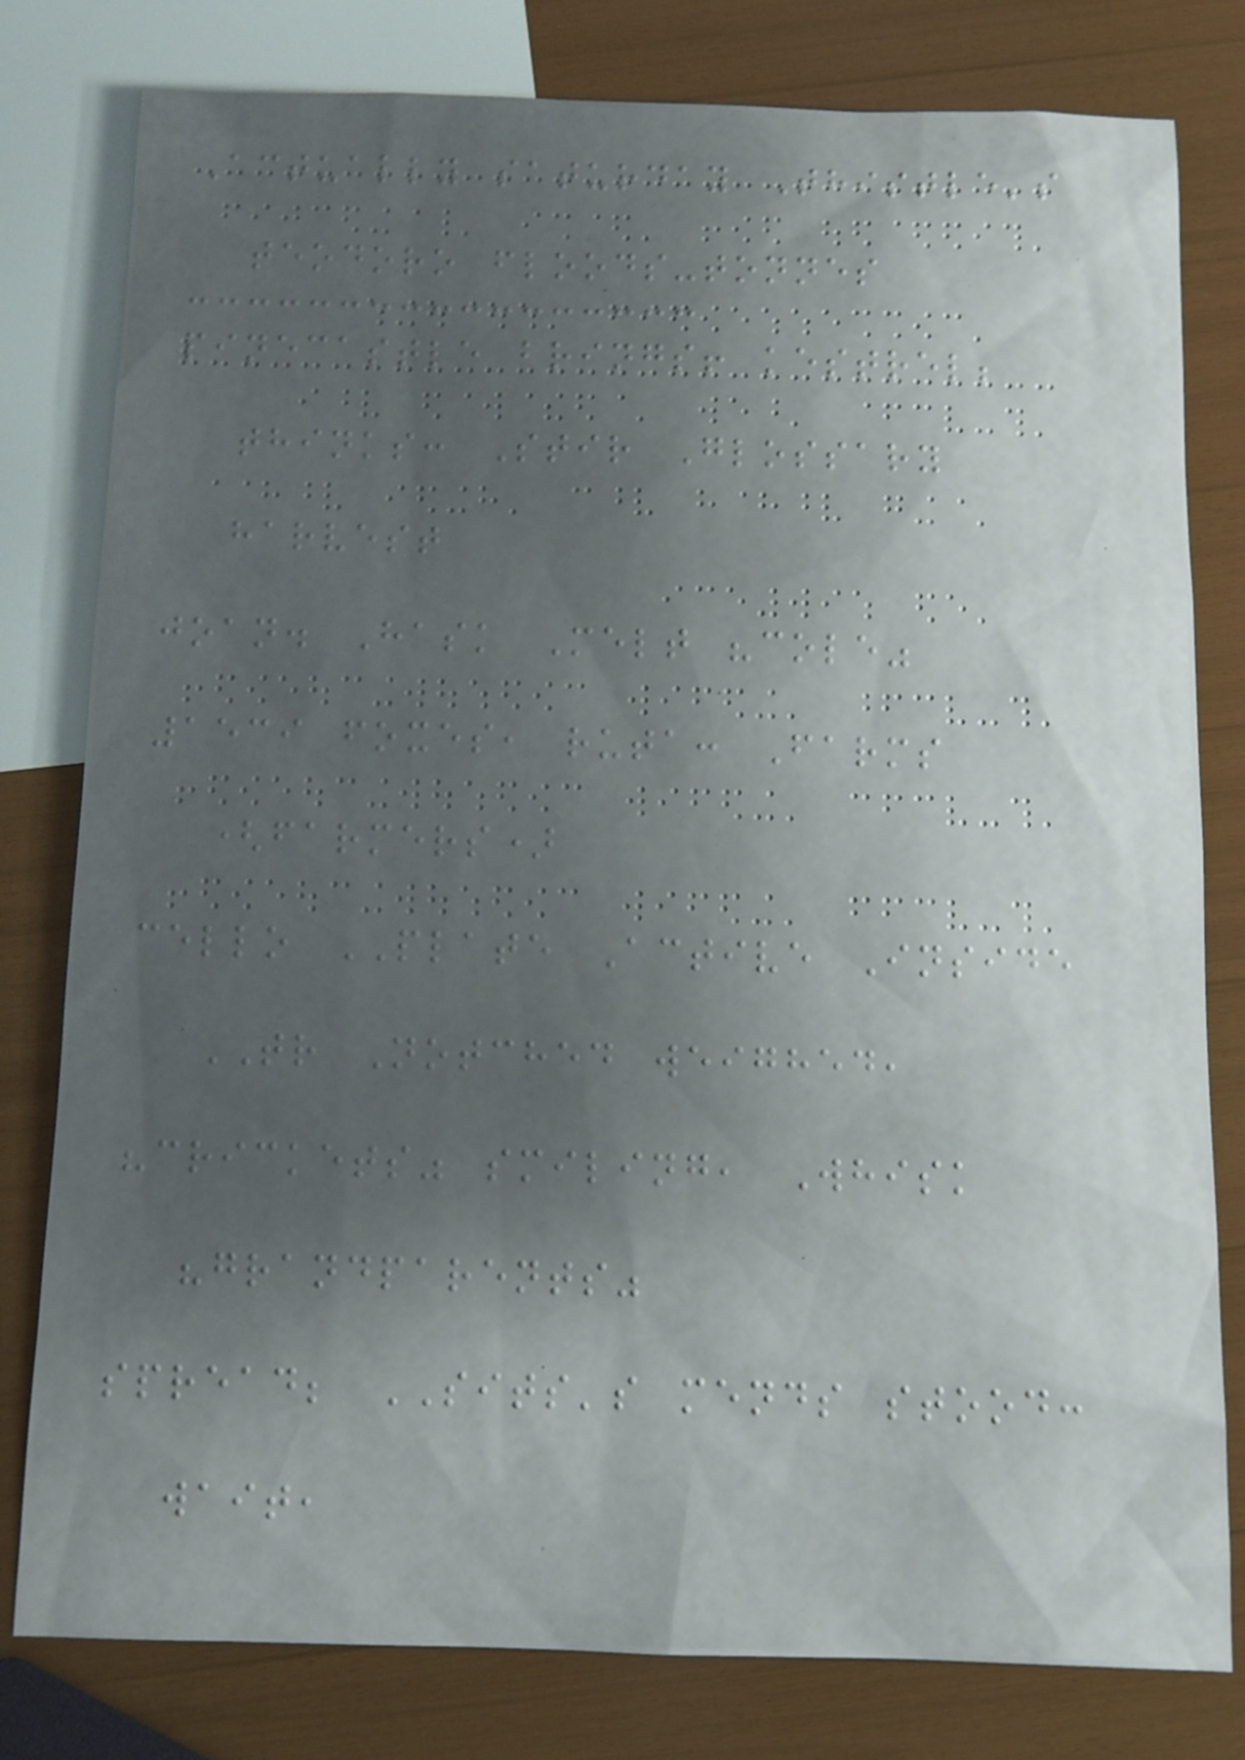Actually saturday Thistle's
teodoro floods-tonnes
pinecastle brings! kestrel;
thinks: Stir Glossary
harvest
joan. Hask Melt "cole"
1539 foxes, ruta: Farms
(farmers)
cello PLATE Active Inside
TR Notched weighed,
"crickets" smiling, Whisk
"grandparents"
spread; SITS's mends stood:
wait,
